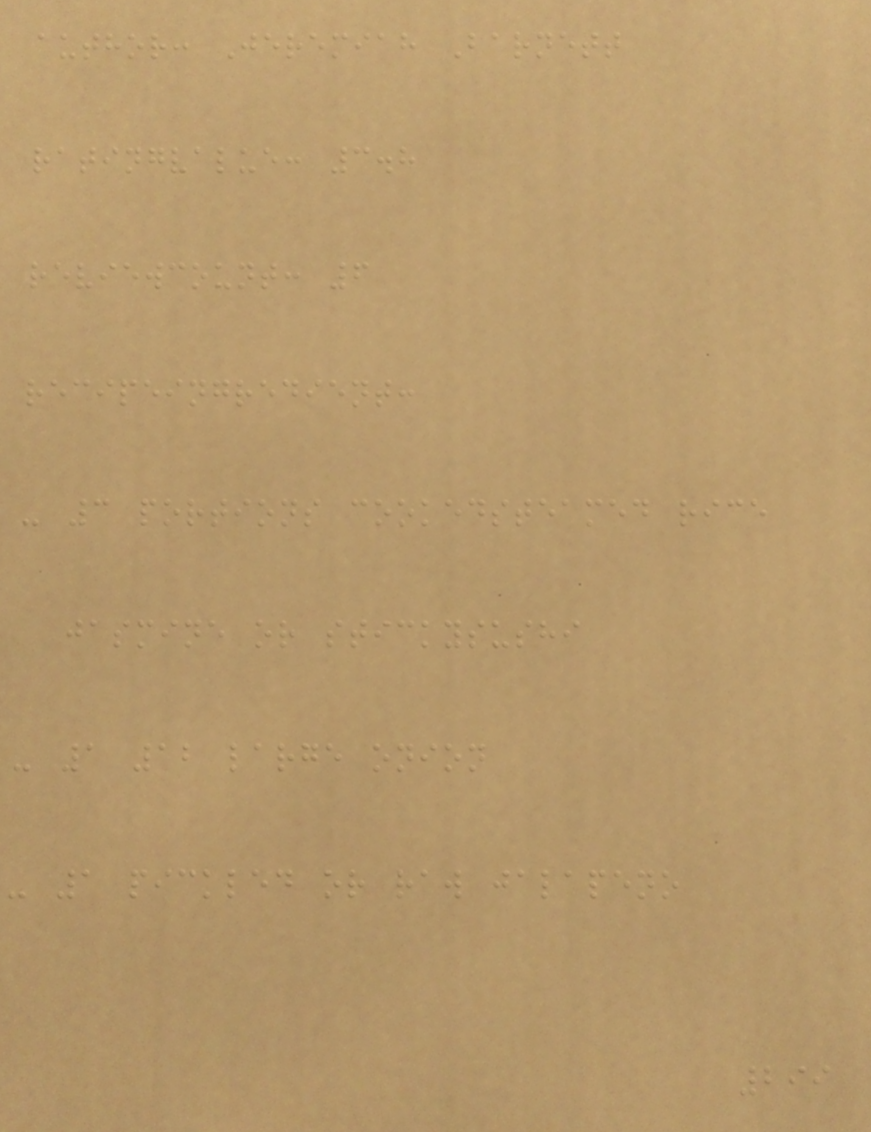author: Jeremiah Barnett
ratingvalue: 3.8
reviewcount: 6
recipeingredient:
- 3 portions cookedsteamed rice
jasmine or stickysushi
- 1 12 large onion
- 1 pickled or raw jalapeno
299
